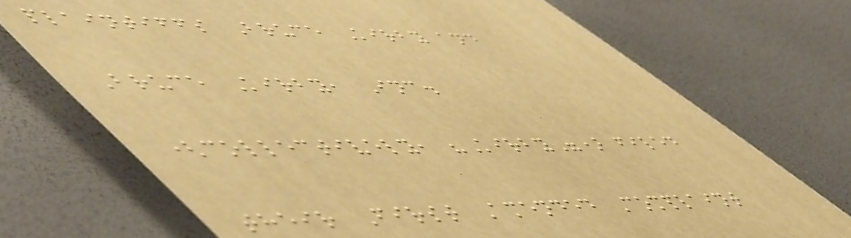plaintiffs Bruce Kirby and
Bruce Kirby, Inc.
(collectively, "Kirby") filed
their First Amended Complaint
